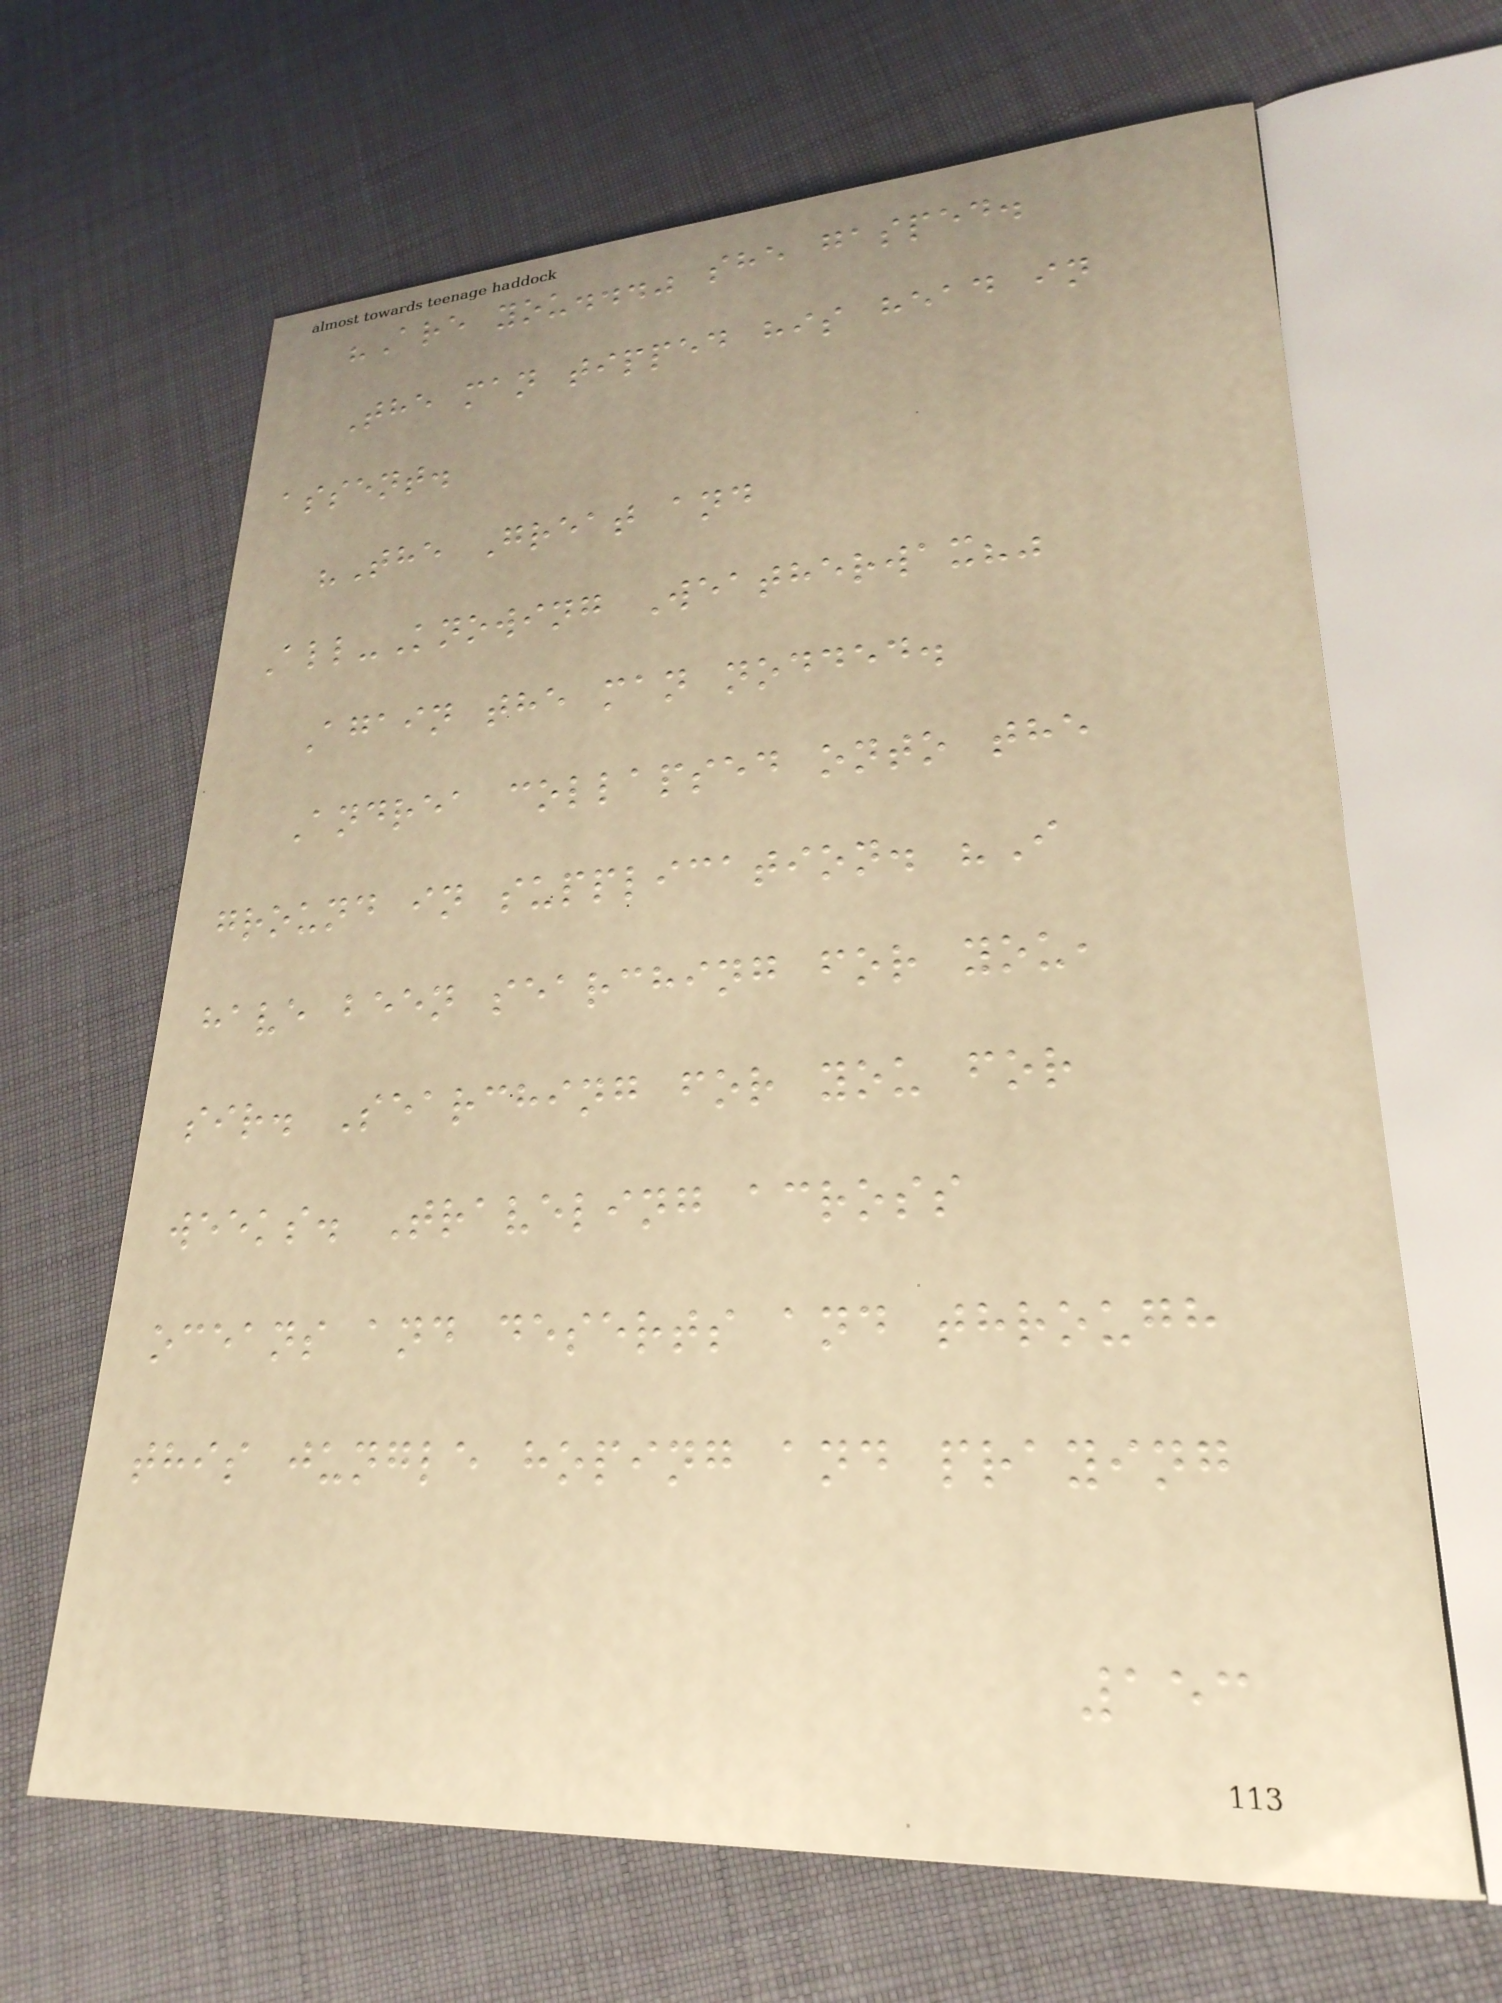"Are you..." she gasped.
The man tipped his head in
assent.
"The Great and
All-Knowing Weatherwax?"
Again the man nodded.
Andrea collapsed onto the
ground in supplication. "I
have been searching for you,
sir. Searching for you for
weeks. Traveling across
oceans and deserts and through
this jungle hoping and praying
153
